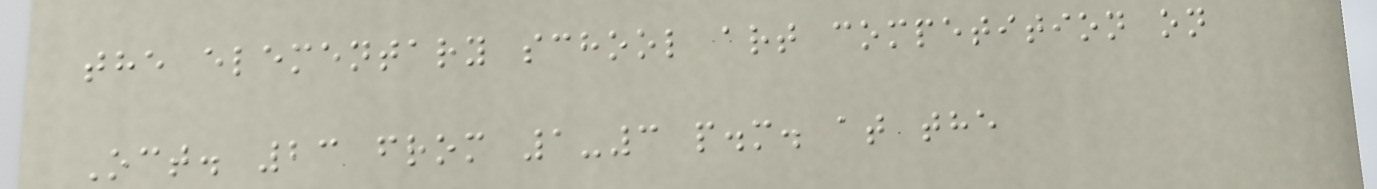the elementary school art competition on
Oct. 23 from 1-3 p.m. at the
